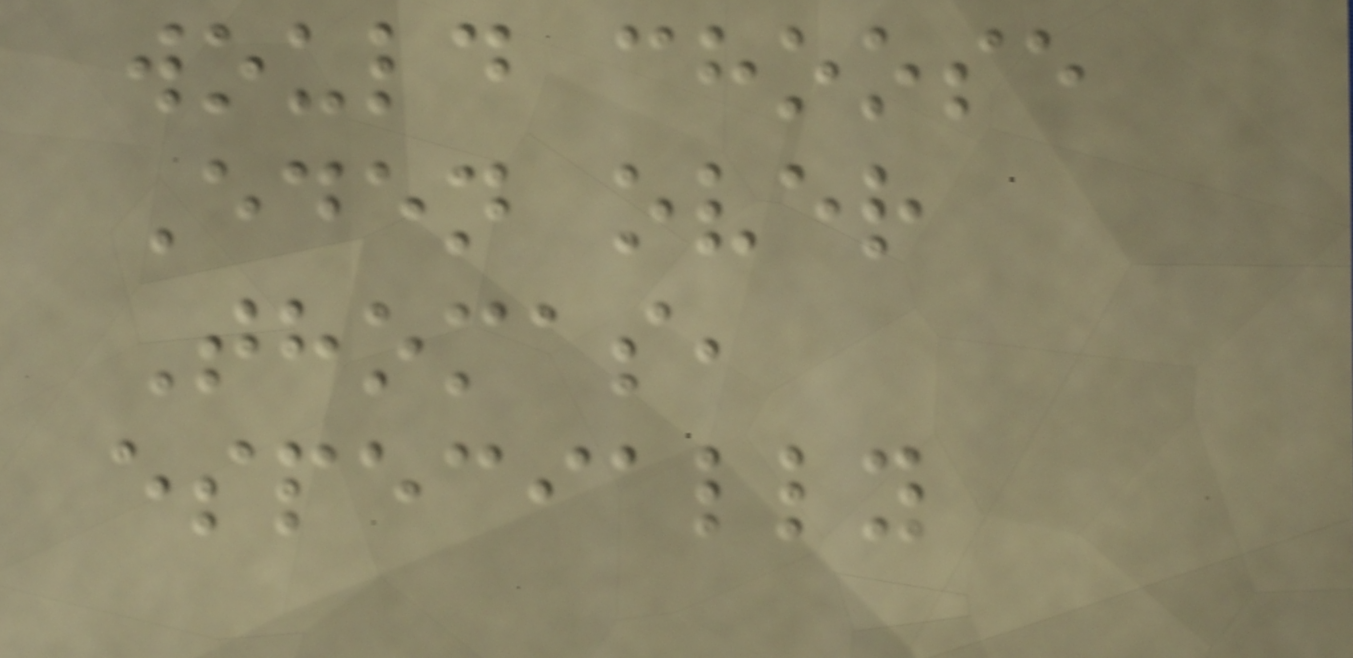would choose
Eden over
Thomas,
especially
